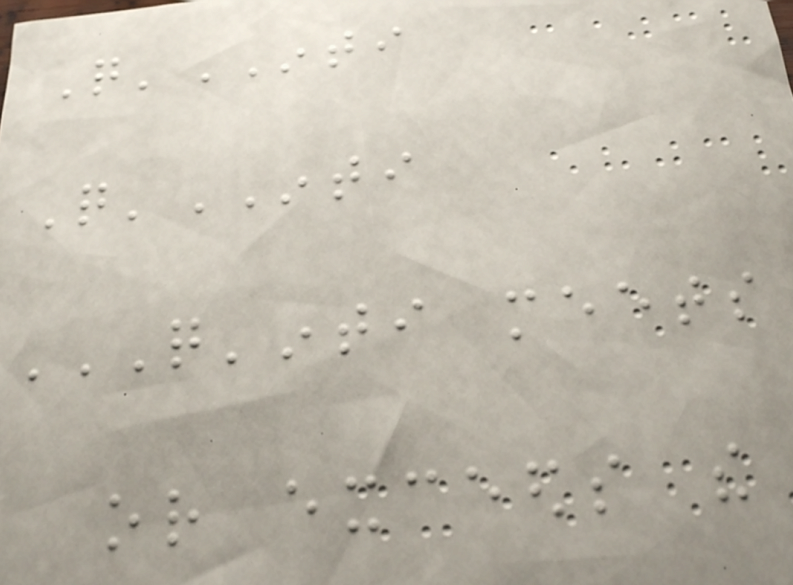Q'INTI
Q'INTI
Q'INTI MEETS
OR EXCEEDS THE
